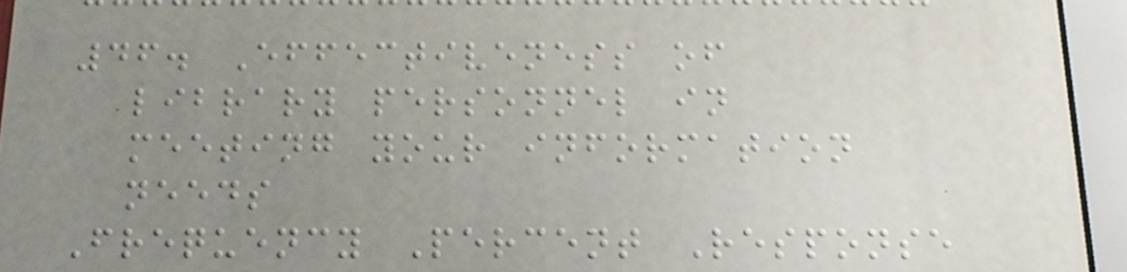46. Effectiveness of
library personnel in
meeting your information
needs
Frequency Percent Response
